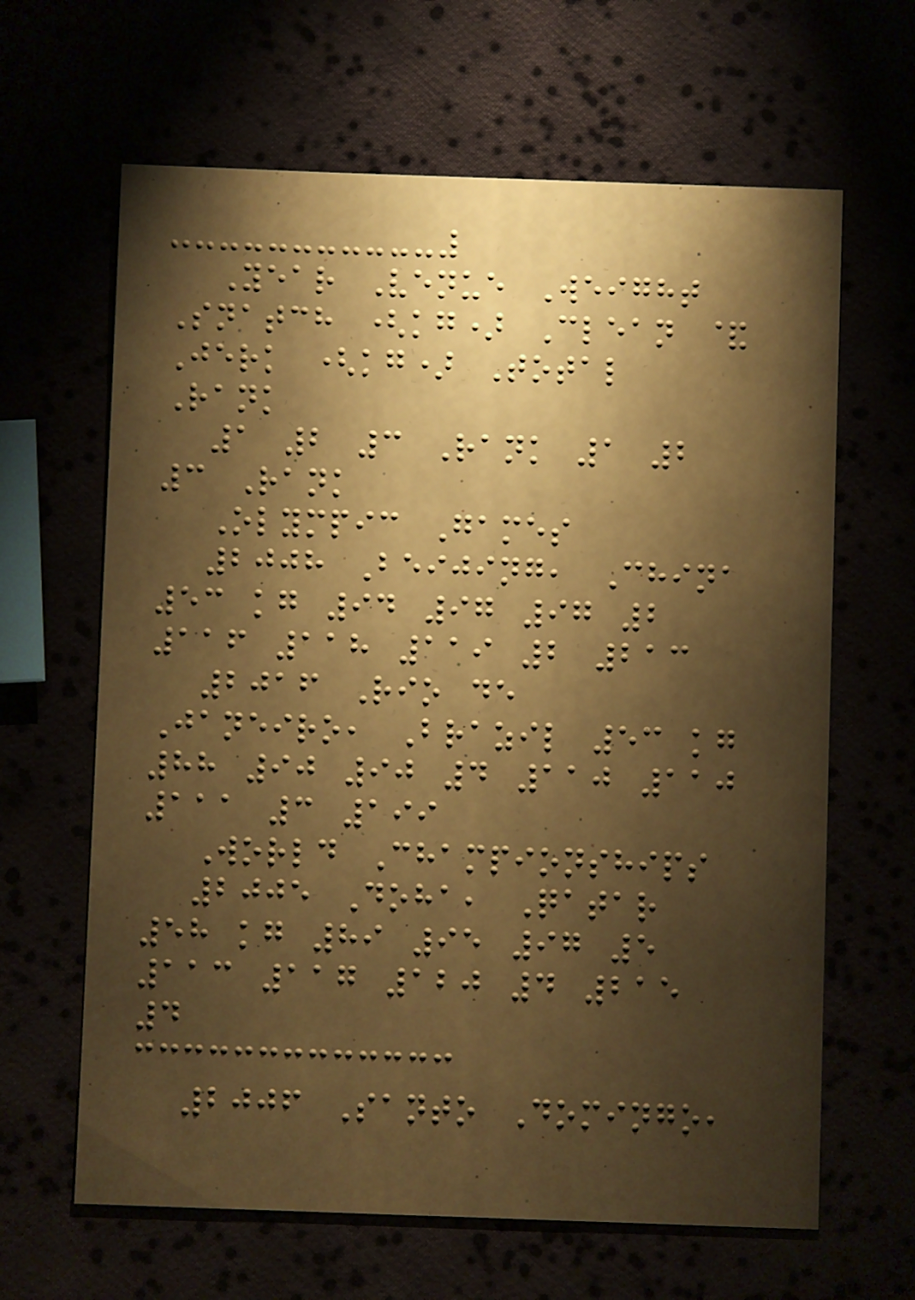Year Venue Weight
Snatch (kg) Clean &
Jerk (kg) Total
Rank
1 2 3 Rank 1 2
3 Rank
Olympic Games
2008 Beijing, China
53 kg 94 97 97 2
116 118 119 2 213
2016 Rio de
Janeiro, Brazil 53 kg
88 90 90 4 110 110
111 3 199
World Championships
2005 Doha, Qatar
58 kg 89 95 97 5
113 117 120 4 215
4
2006 Santo Domingo,
